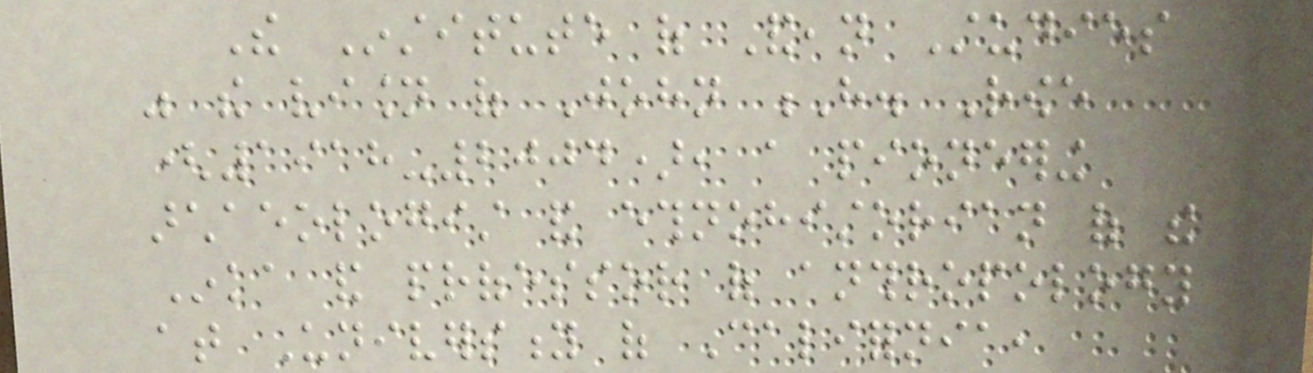The Institute of Andean Studies
was the vision of John H. Rowe
(1918-2004), a pioneering
archaeologist and ethnohistorian of the
Inka and professor of anthropology
at University of California,
